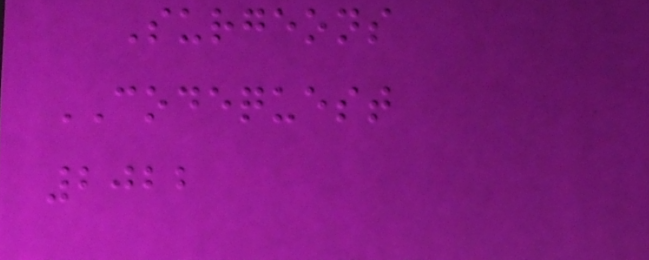Surgeons
CODEQUEST
2022
